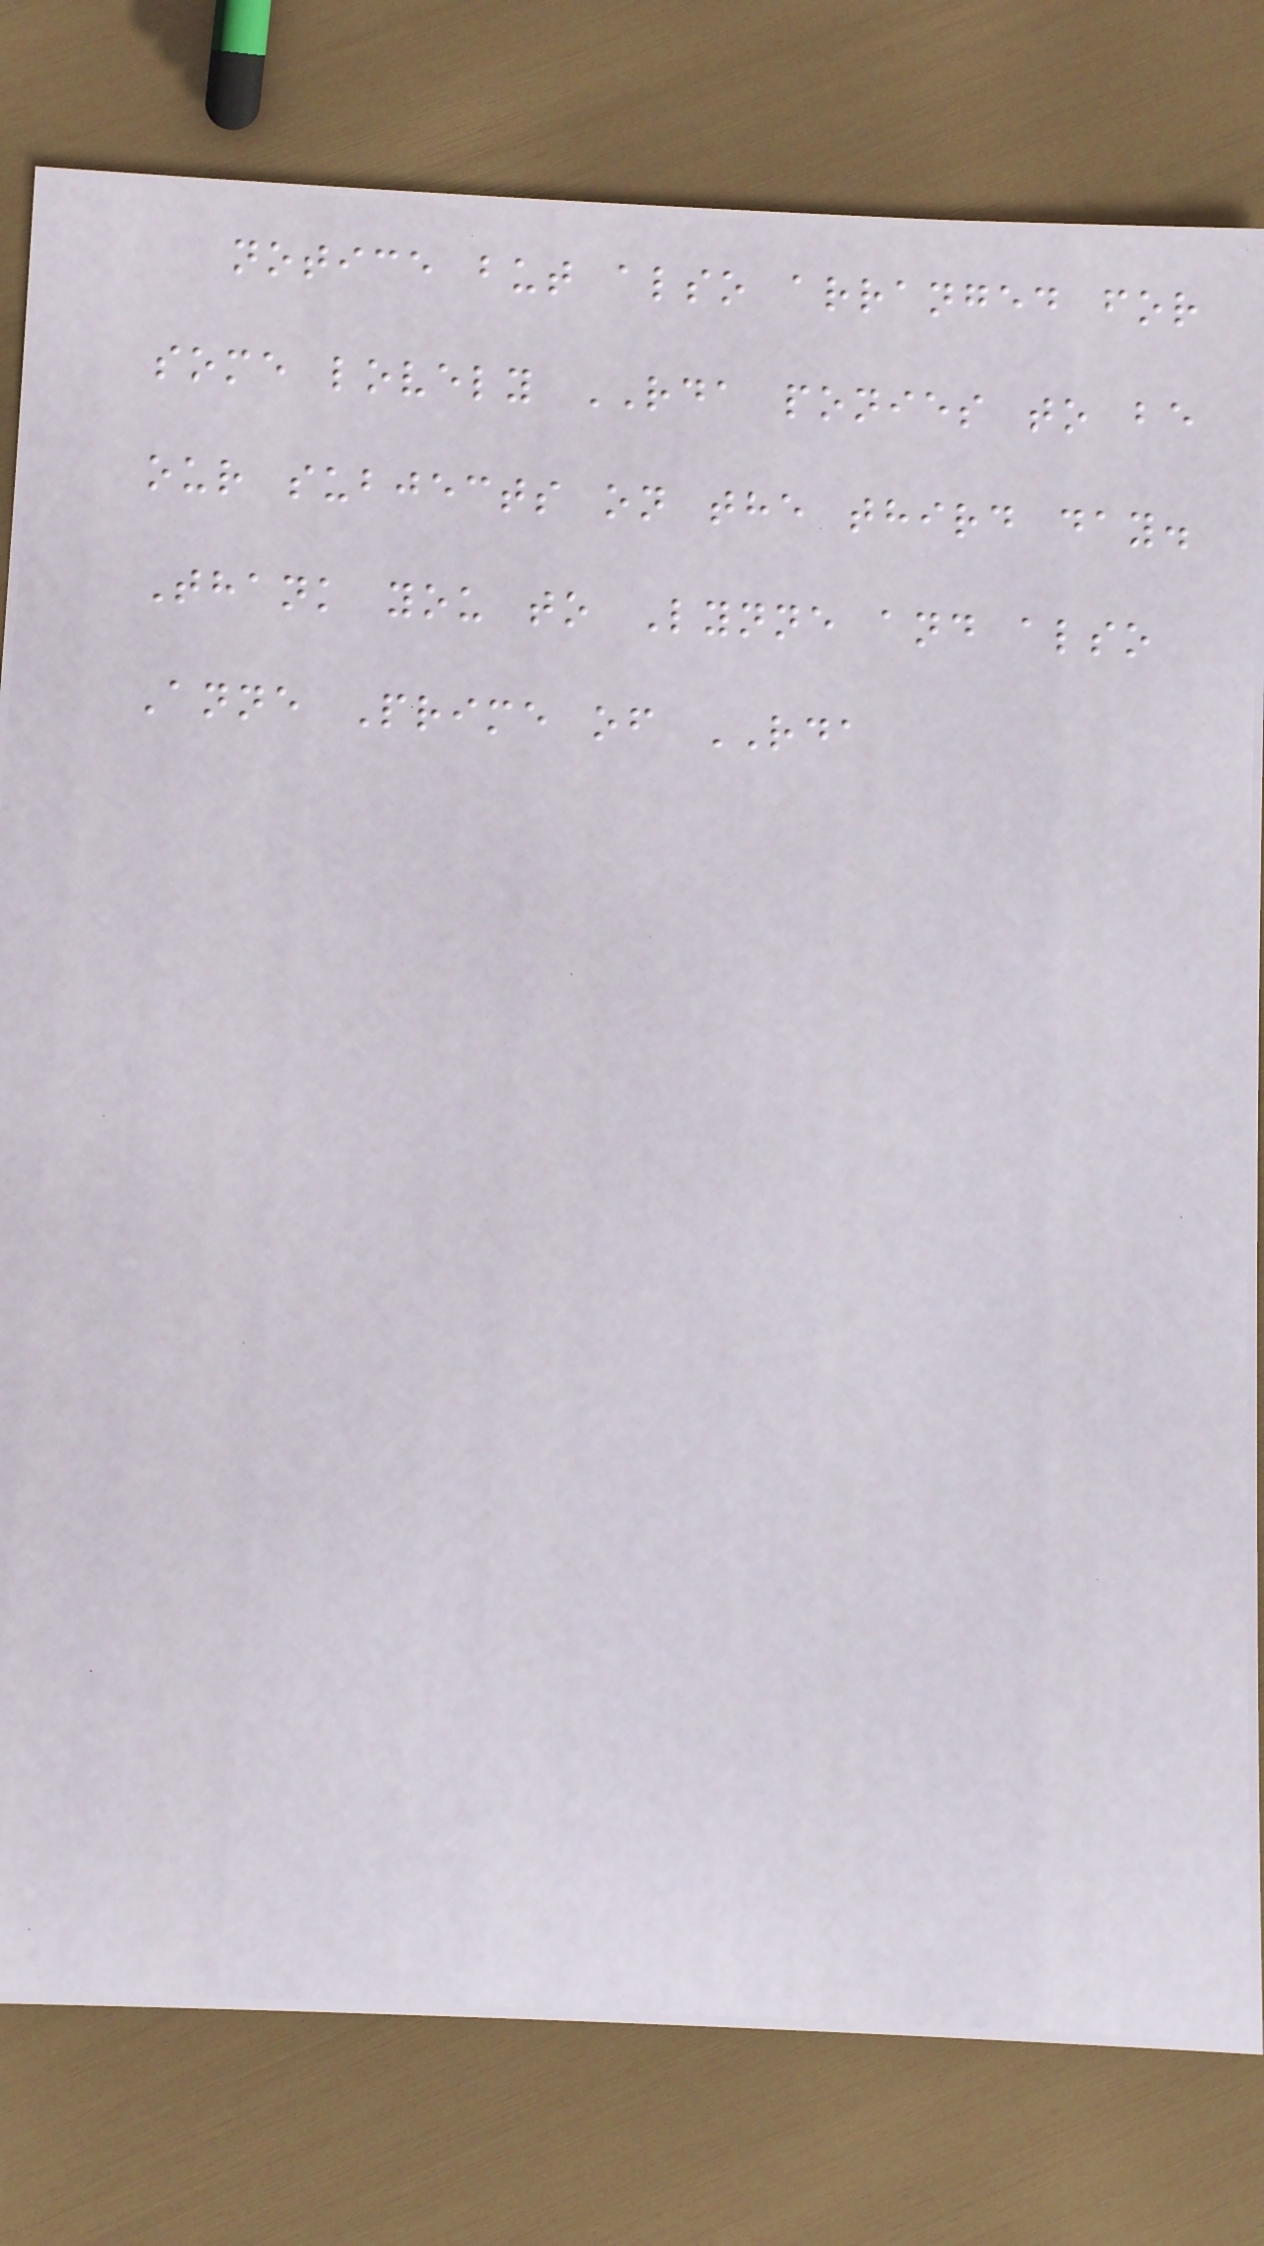notice but also arranged for
some lovely RDA ponies to be
our subjects on the third day.
Thank you to Lynne and also
Anne Prime of RDA
